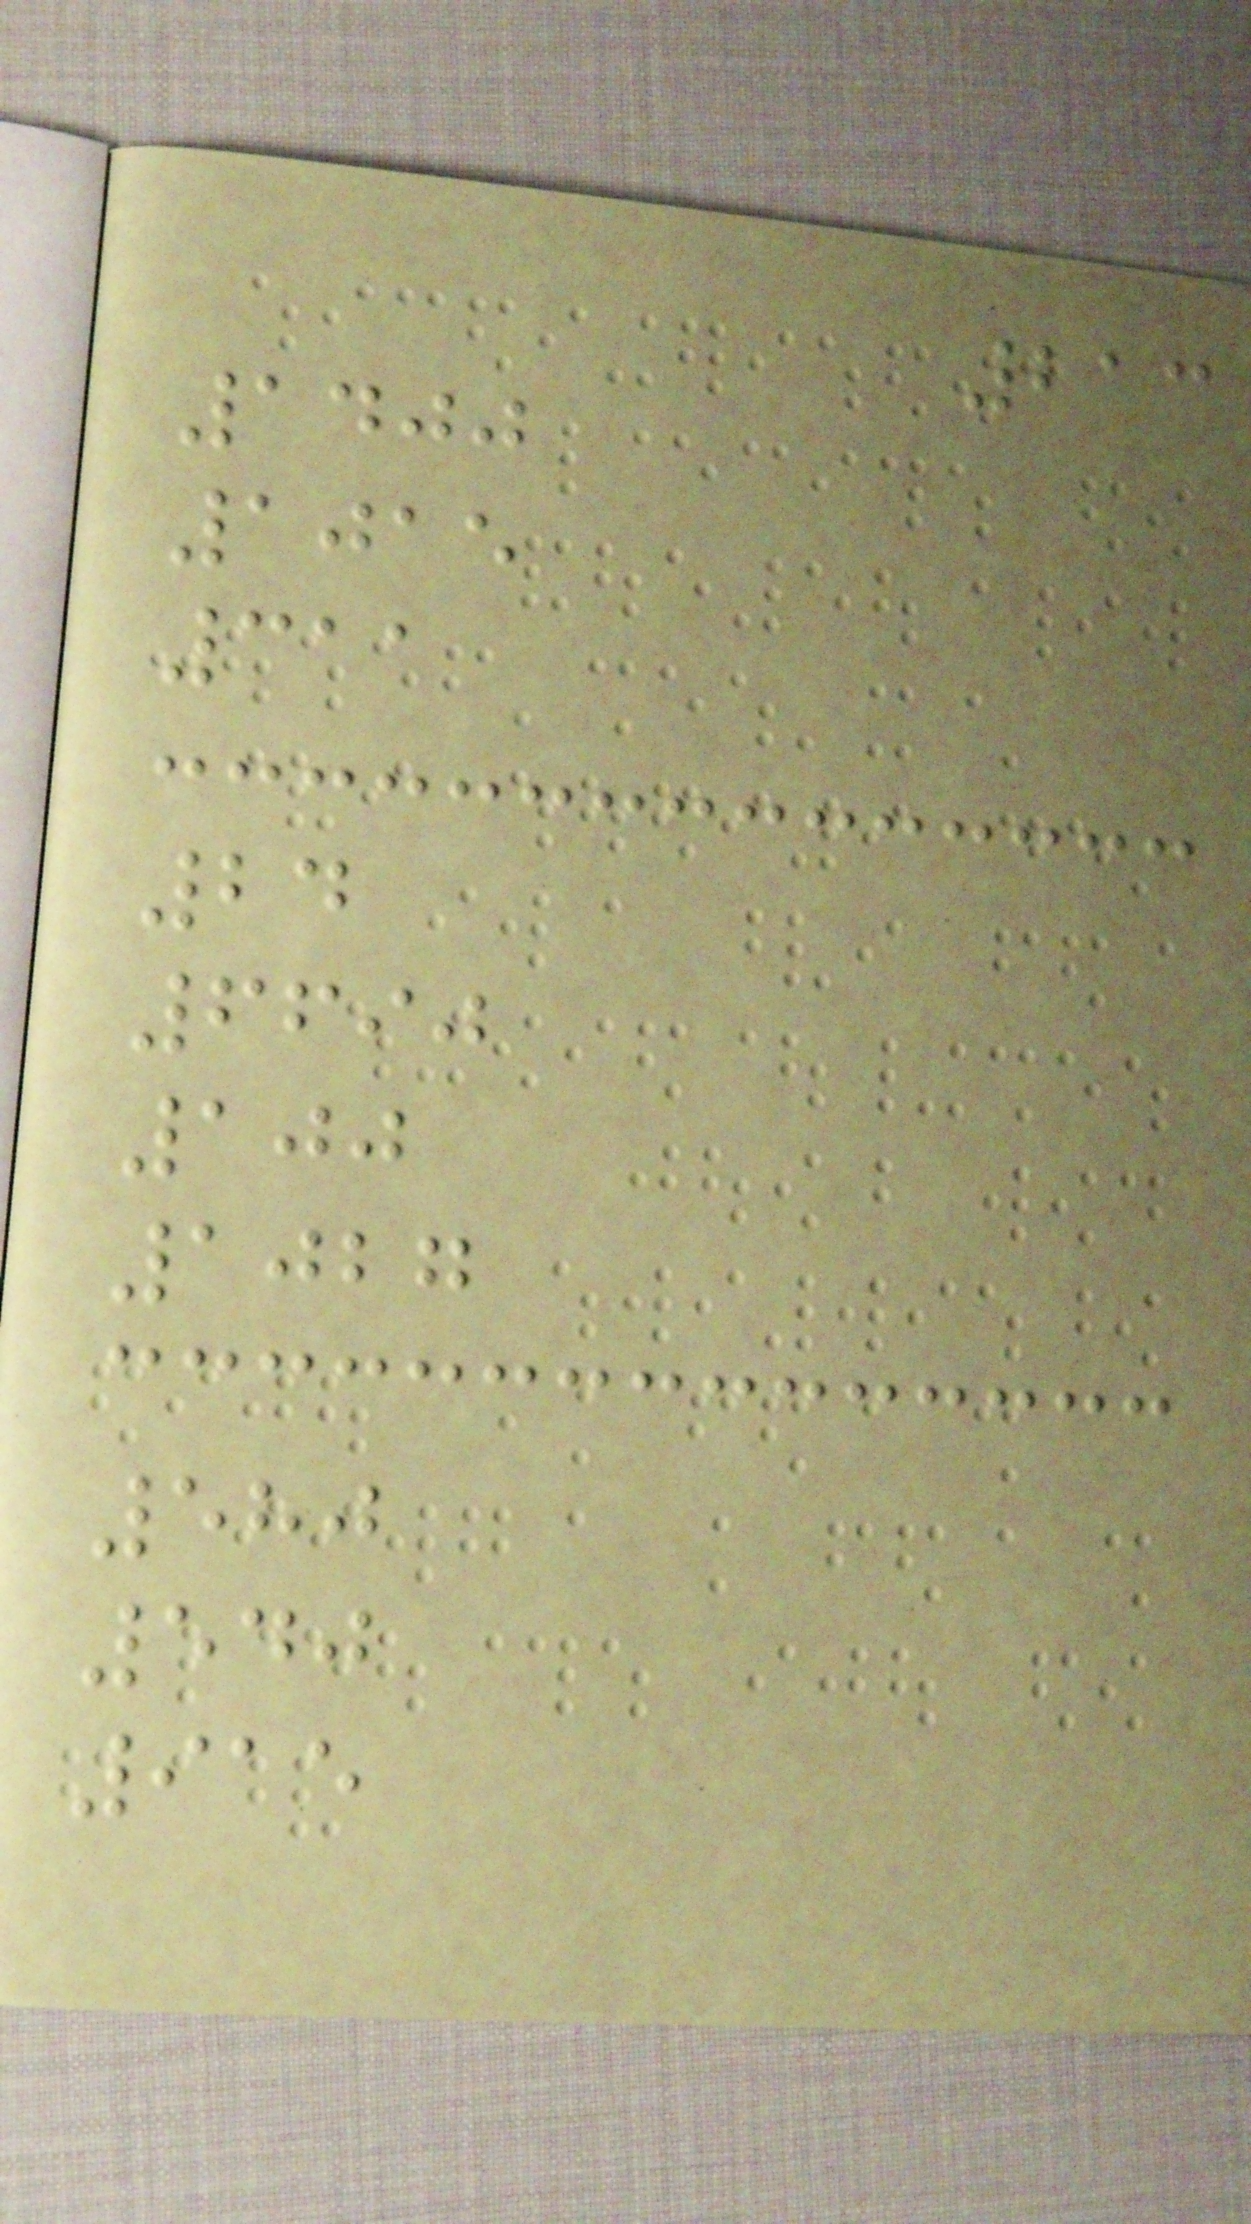213
1400
1015
311
24
6690
100
1027
580
540
915
